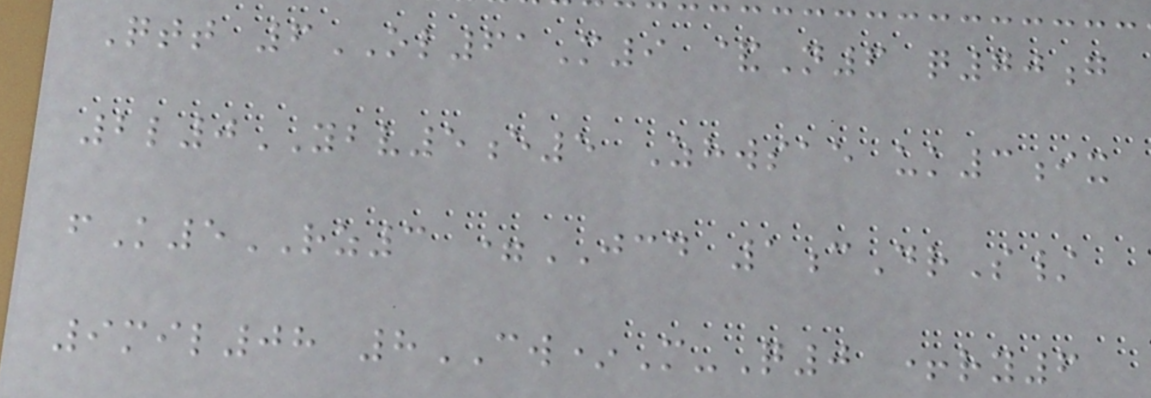Qtt 6OL61M9 &N6 q70g
2l0YBV5e5 Zhwsae uk3ix
fK5RZ3 =JCD 1cDrS/
9mil08 8CW*M-Q0 +ry6
